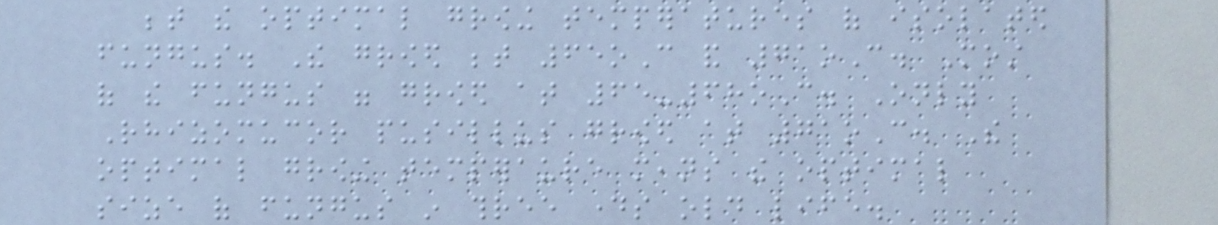between the optimal growing temperatures of isolated
fungus. The growed between 65oC and 71oC. Most
of the fungus were growed at 65-68oC. Only
Rhizomucor pusillus growed at 71oC. The
optimal growing temperaure means the optimal
size of fungus in three days old life.
